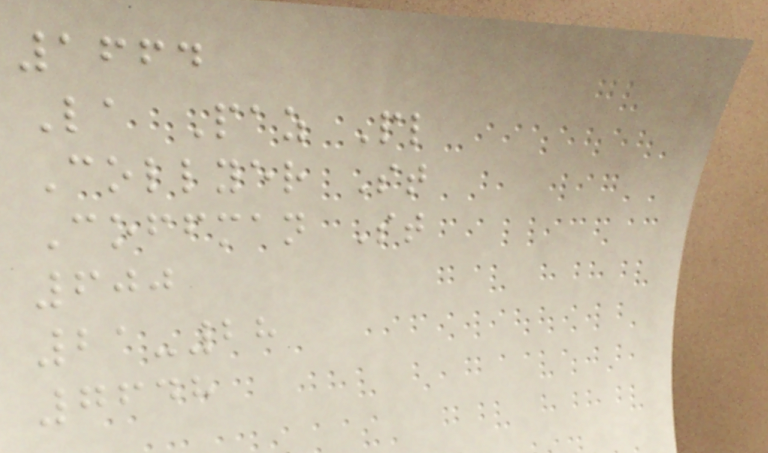1664
La Paz Pl
Collyer St
Coffman St
600
21-28
7648
